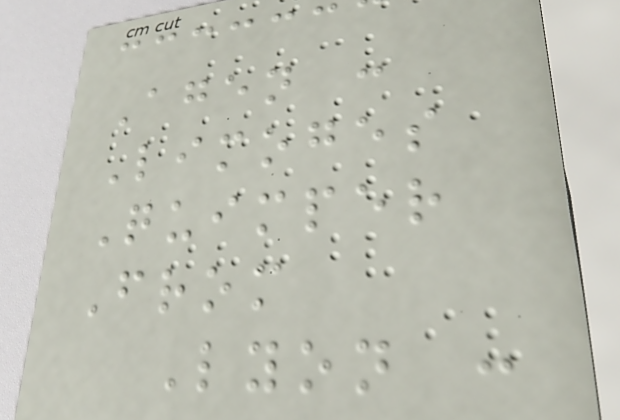Agen :
Limoges
Quimper
From
Lyon :
